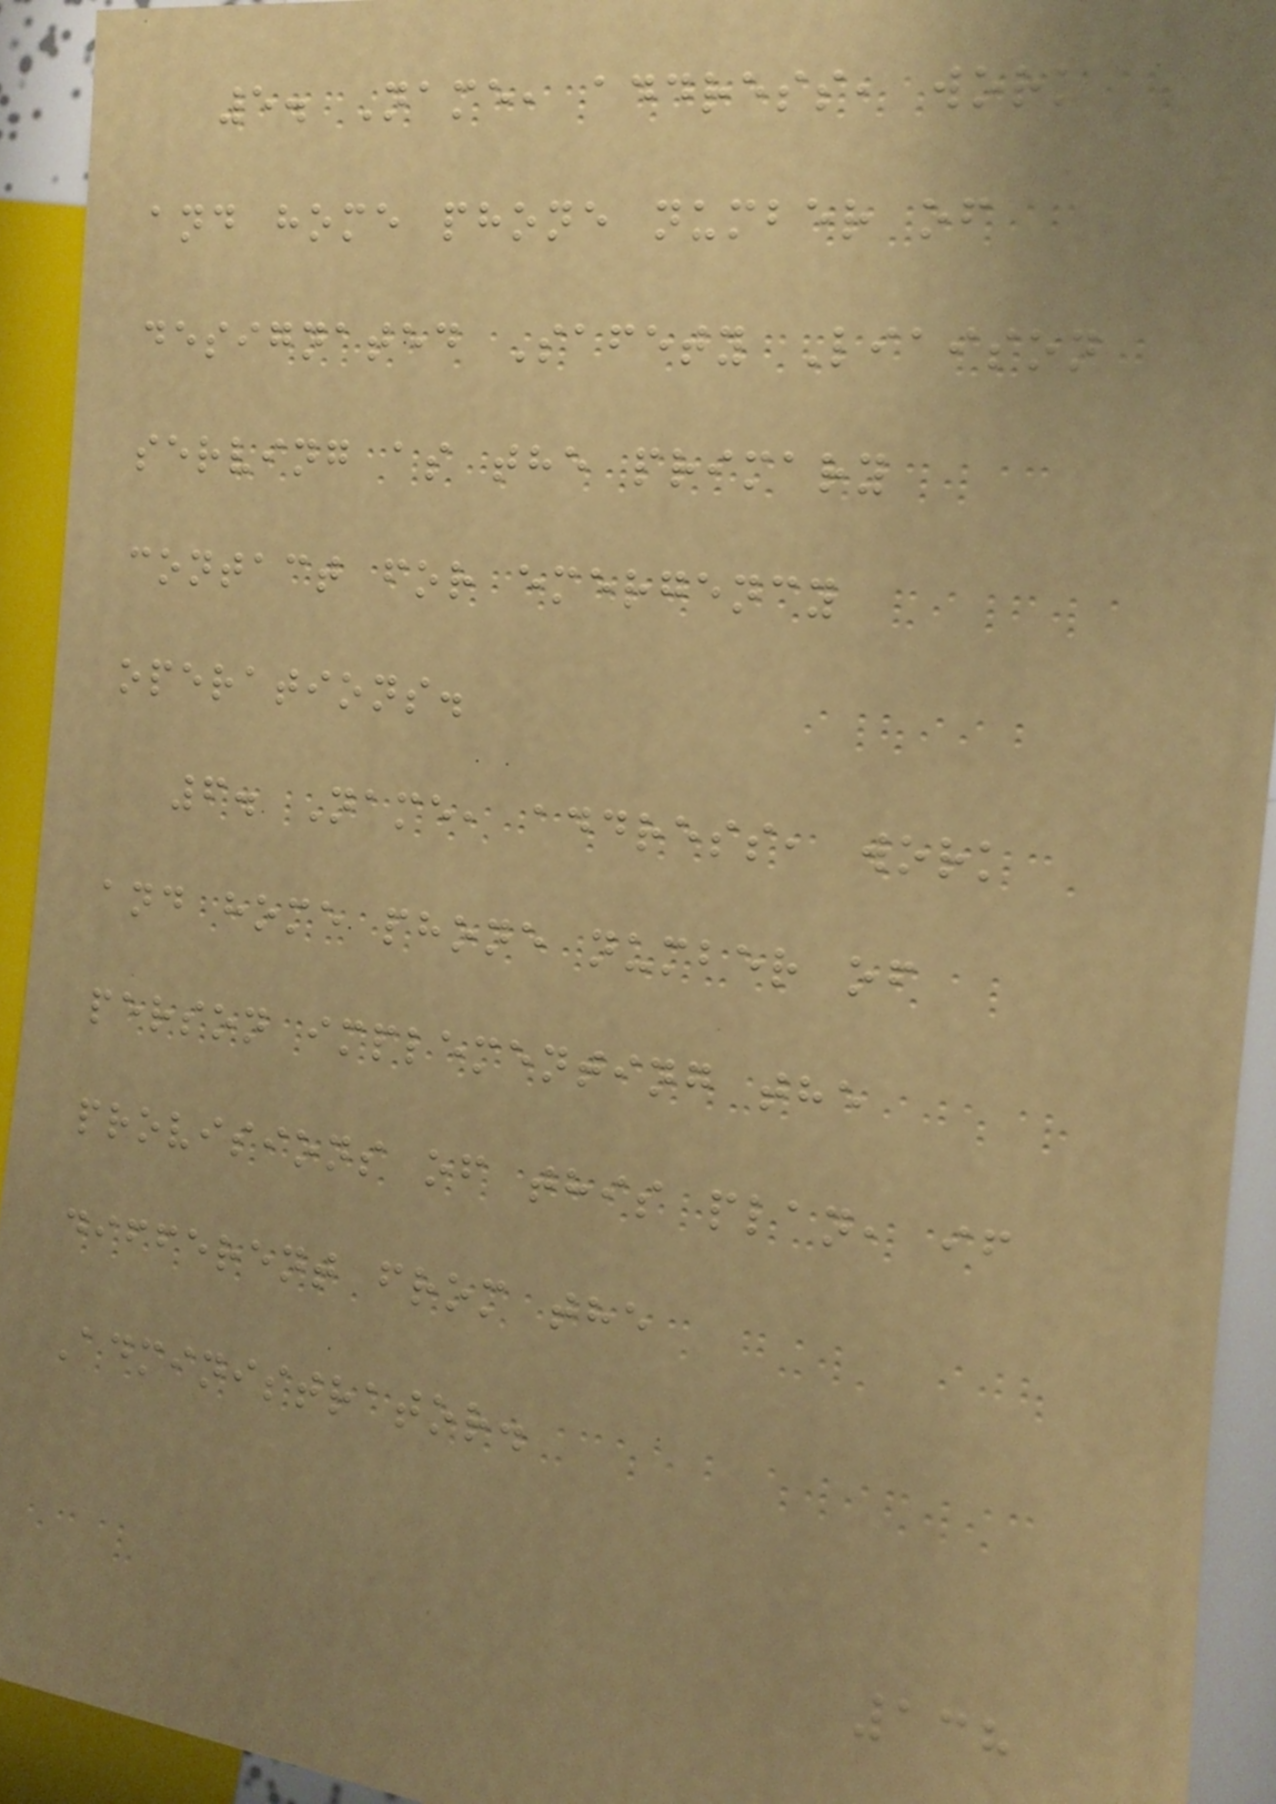5. Name, address, work
and home phone number of
designated Safety Liaison
serving as the primary
contact for emergency
operations.
6. Name, address, work
and home phone number of
person implementing the
provisions of this plan, if
different from the
Administrator.
138
